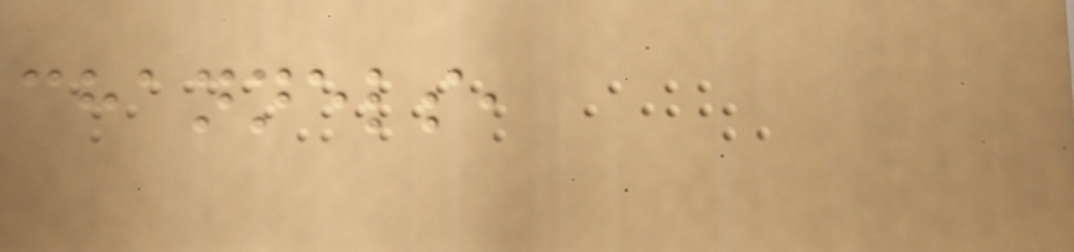channels,
